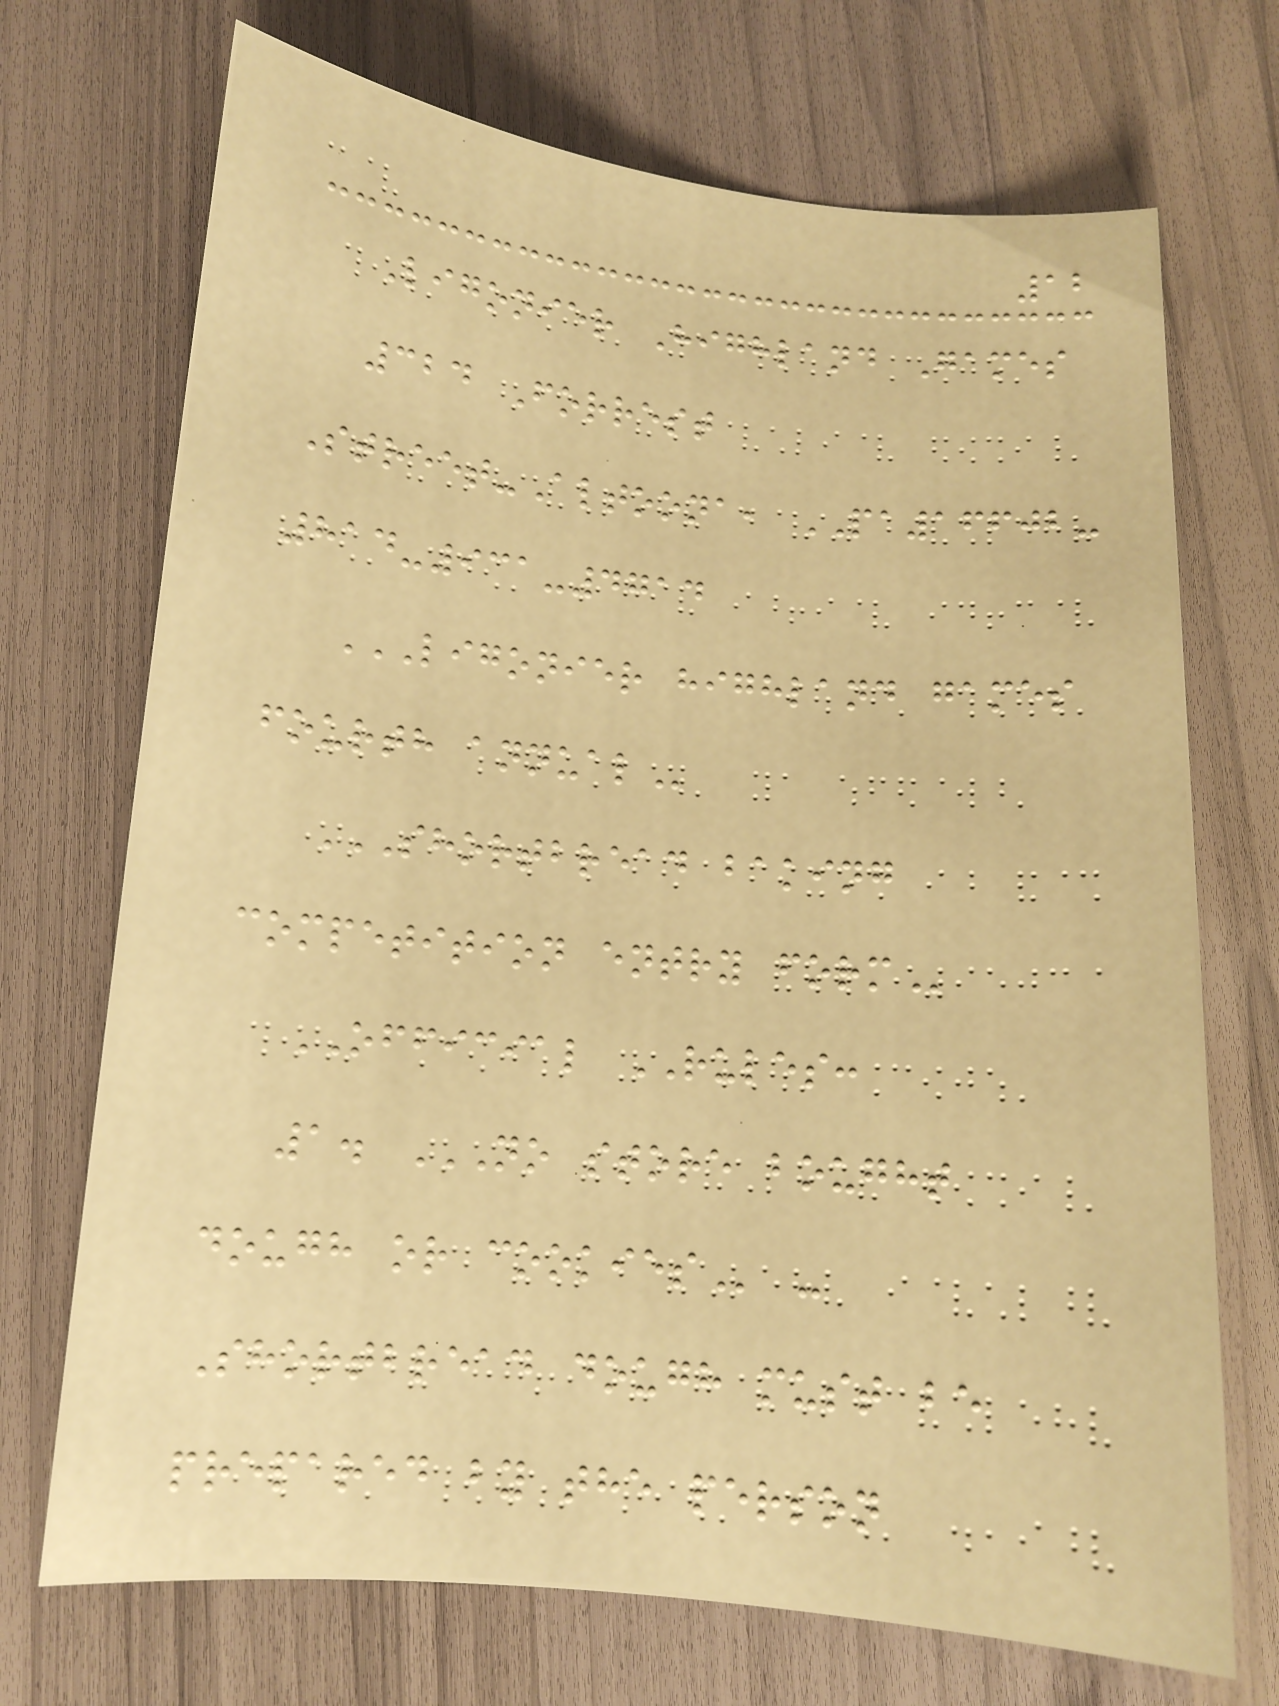12
Ligonier Highland Games
324 Forrest
Street-Altoona, PA16602-
814-931-4714
LIGONIER HIGHLAND GAMES
FOURTH ANNUAL
SHORTBREAD BAKING
COMPETITION ENTRY FORM
OFFICIAL RULES:
1. NO STORE BOUGHT
DOUGH OR COOKIES -
Shortbread dough must be
prepared by the person
